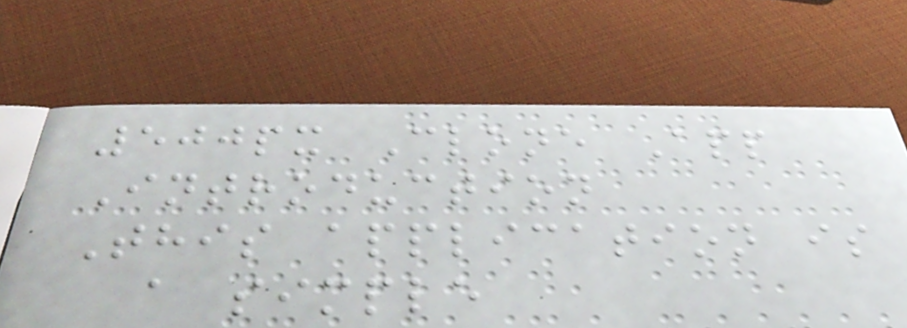500px Clone App
Introduction
This application is
a simple
